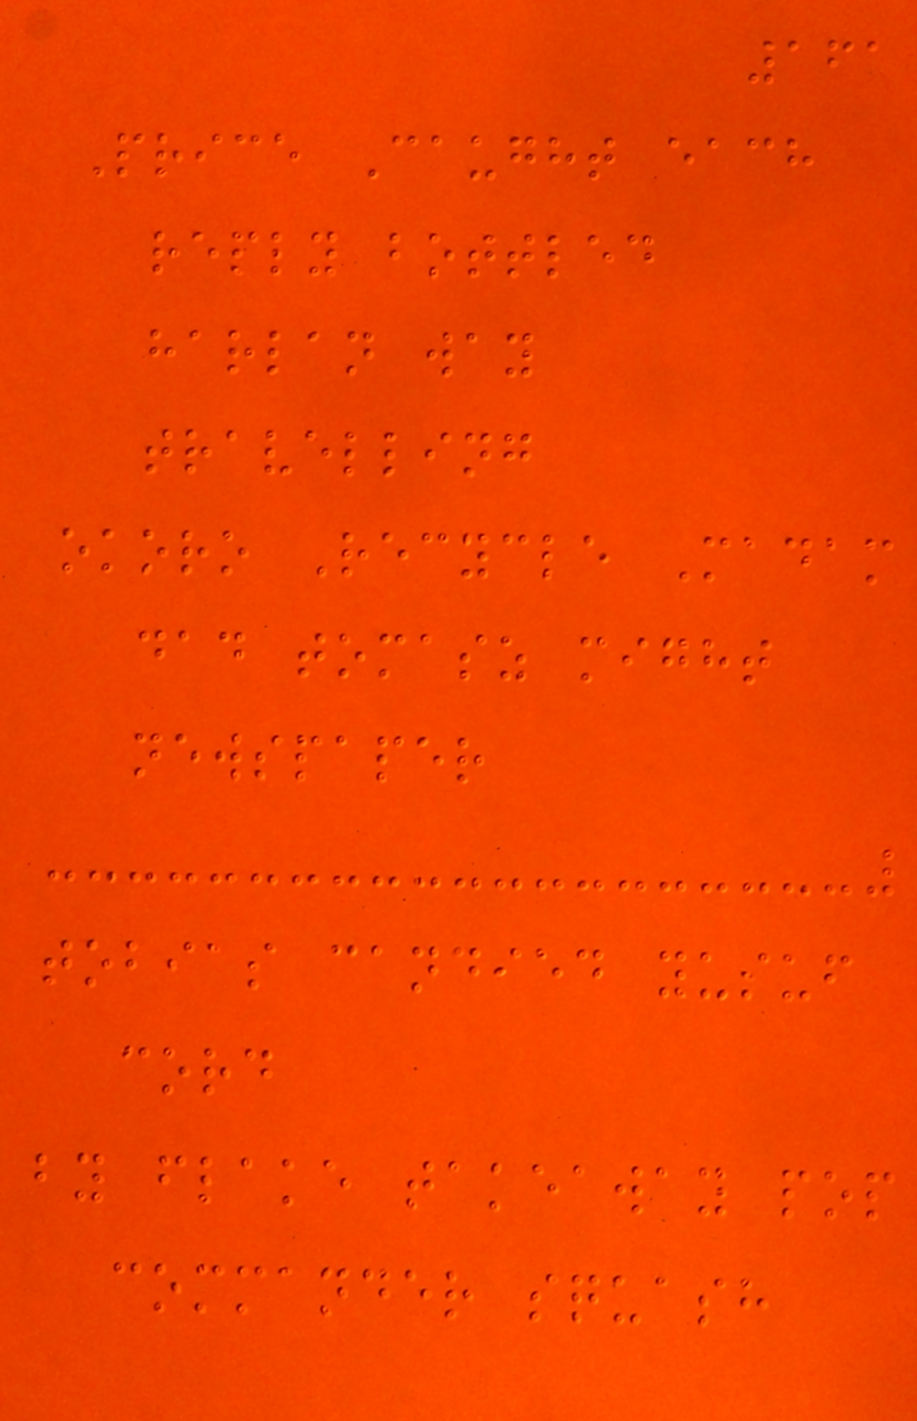161
Price Caught each
reply bottled
harlan way
travelling
okoro Recycle Madam
dad tomasz might
newspaper
tobias candied yusuf
cord
by flake takeaway pop
commander squash
